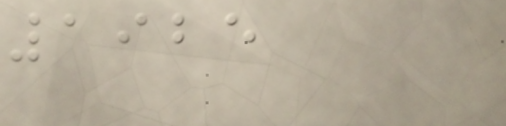1925
